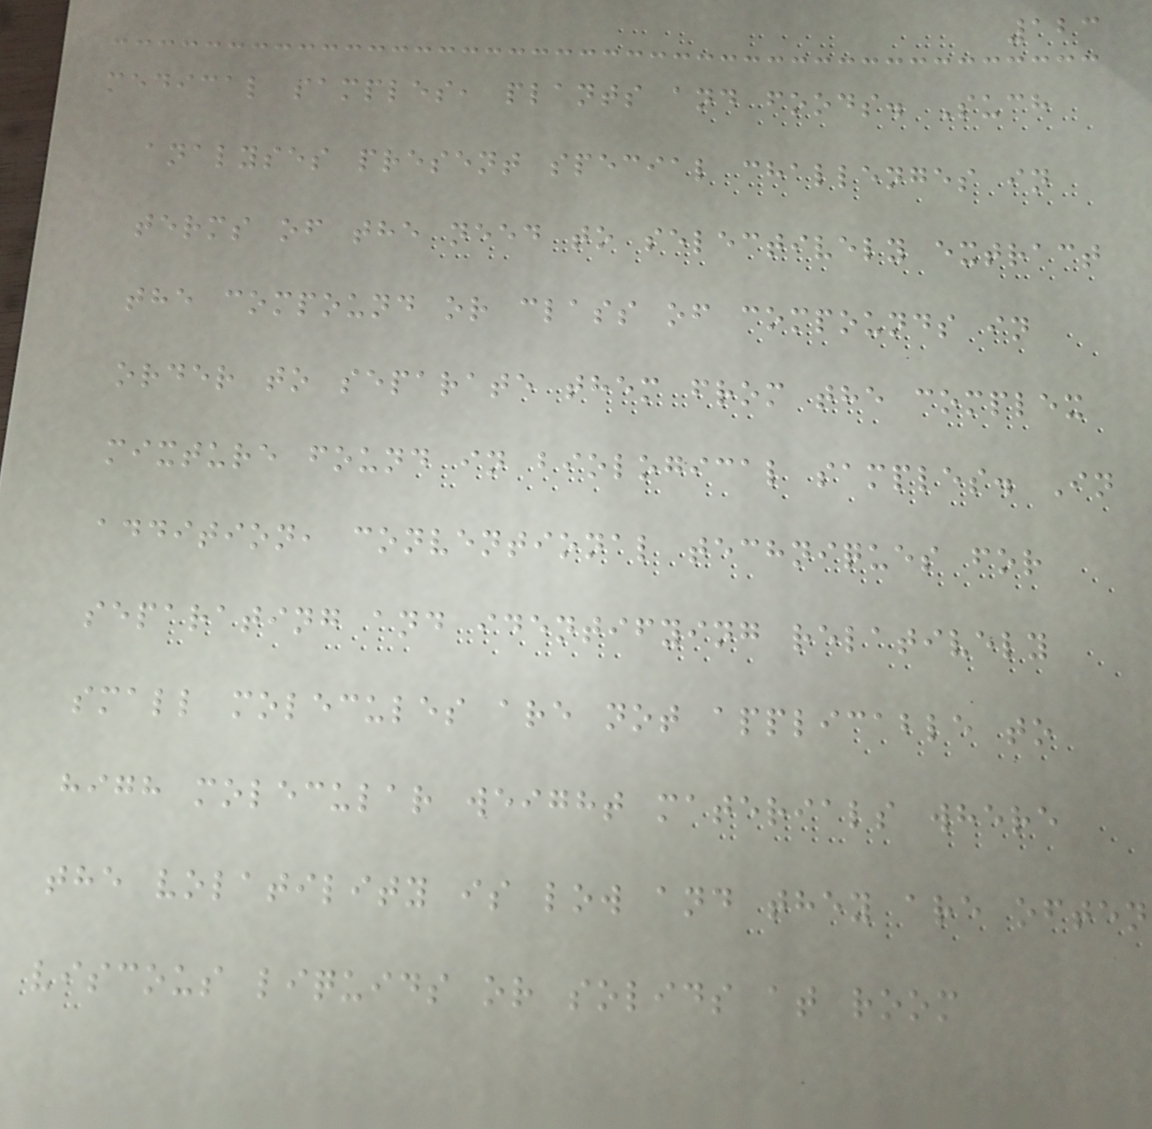123
medical samples, plants and foods. Such
analyses present special challenges in
terms of the need to selectively extract
the compound or class of compounds in
order to separate them from the complex
mixture found in biological samples. In
addition, conventional techniques for
separating and identifying relatively
small molecules are not applicable to
high molecular weight materials where
the volatility is low and they are often
viscous liquids or solids at room
